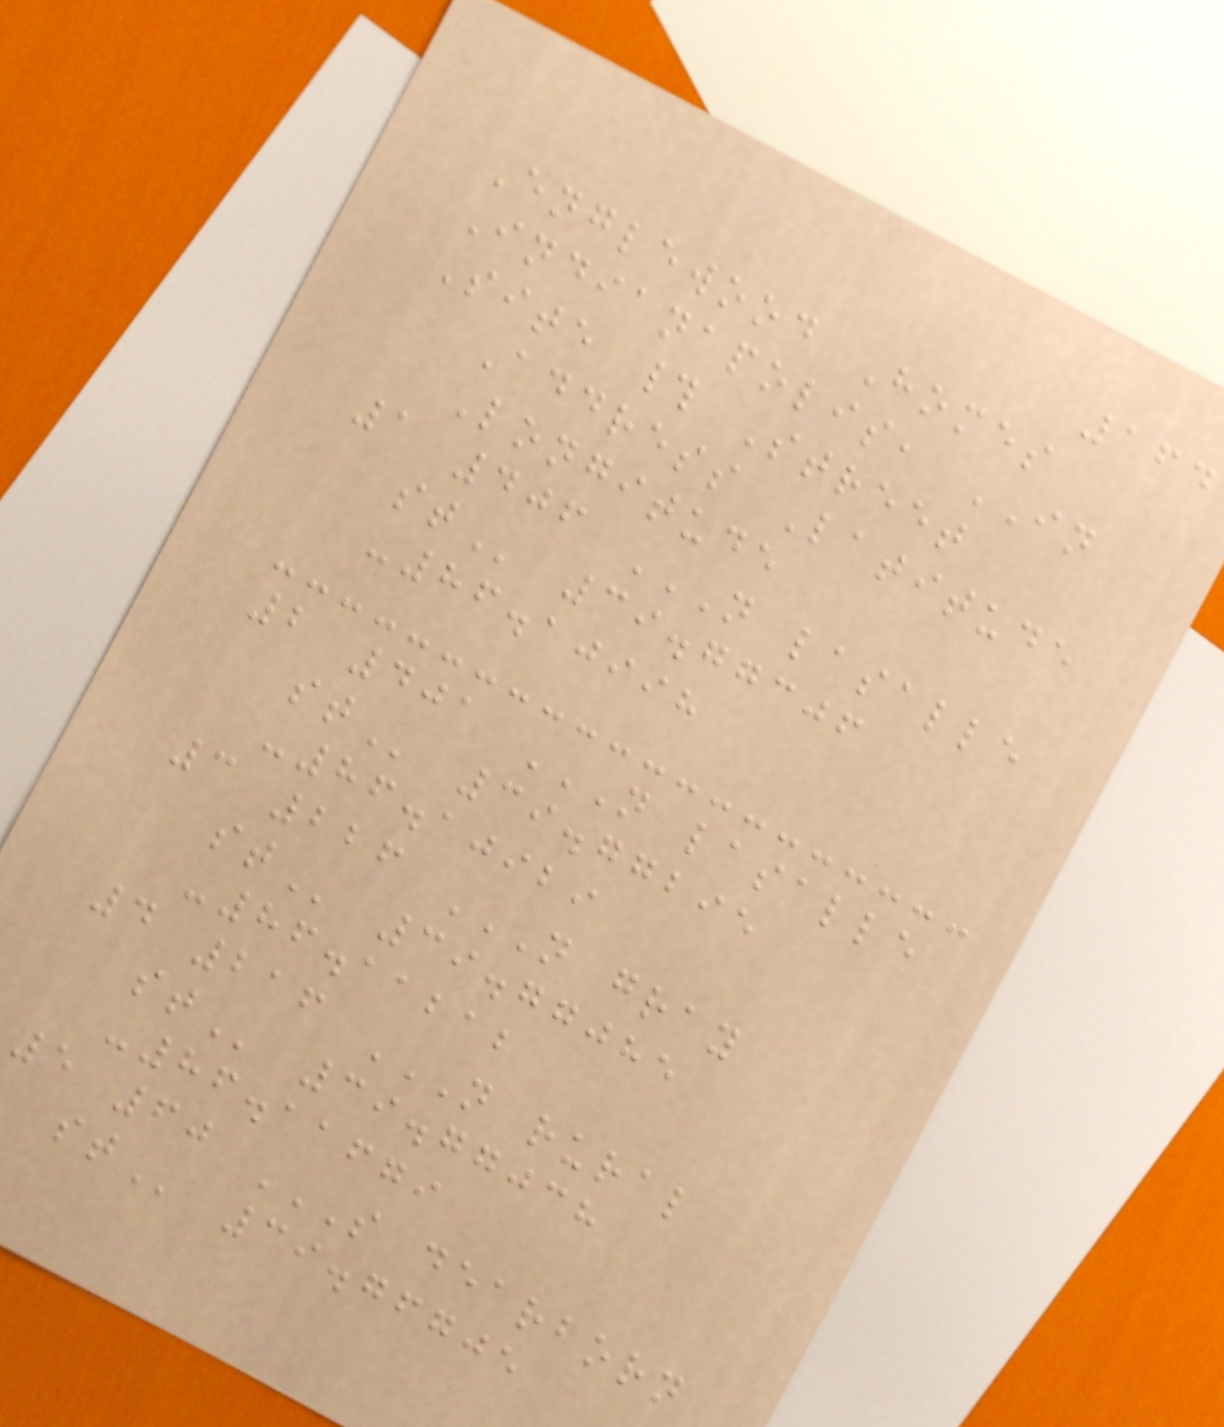164
Englewood Homes
Indianapolis, IN
Site # Street
Address Latitude
Longitude
1 406 N LASALLE
ST 39.77306
-86.10998
2 401 N LASALLE
ST 39.77295
-86.10929
3 226 N GRAY
ST 39.77085
-86.11212
4 216 N RURAL
ST 39.77038
-86.11679
5 60 S DEARBORN
ST 39.76705
